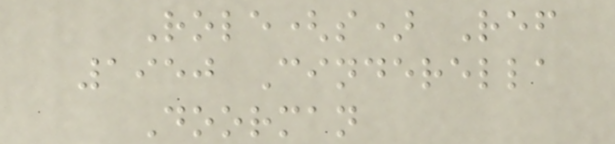Role(s) Ref
1950 Cinderella
Doorman
